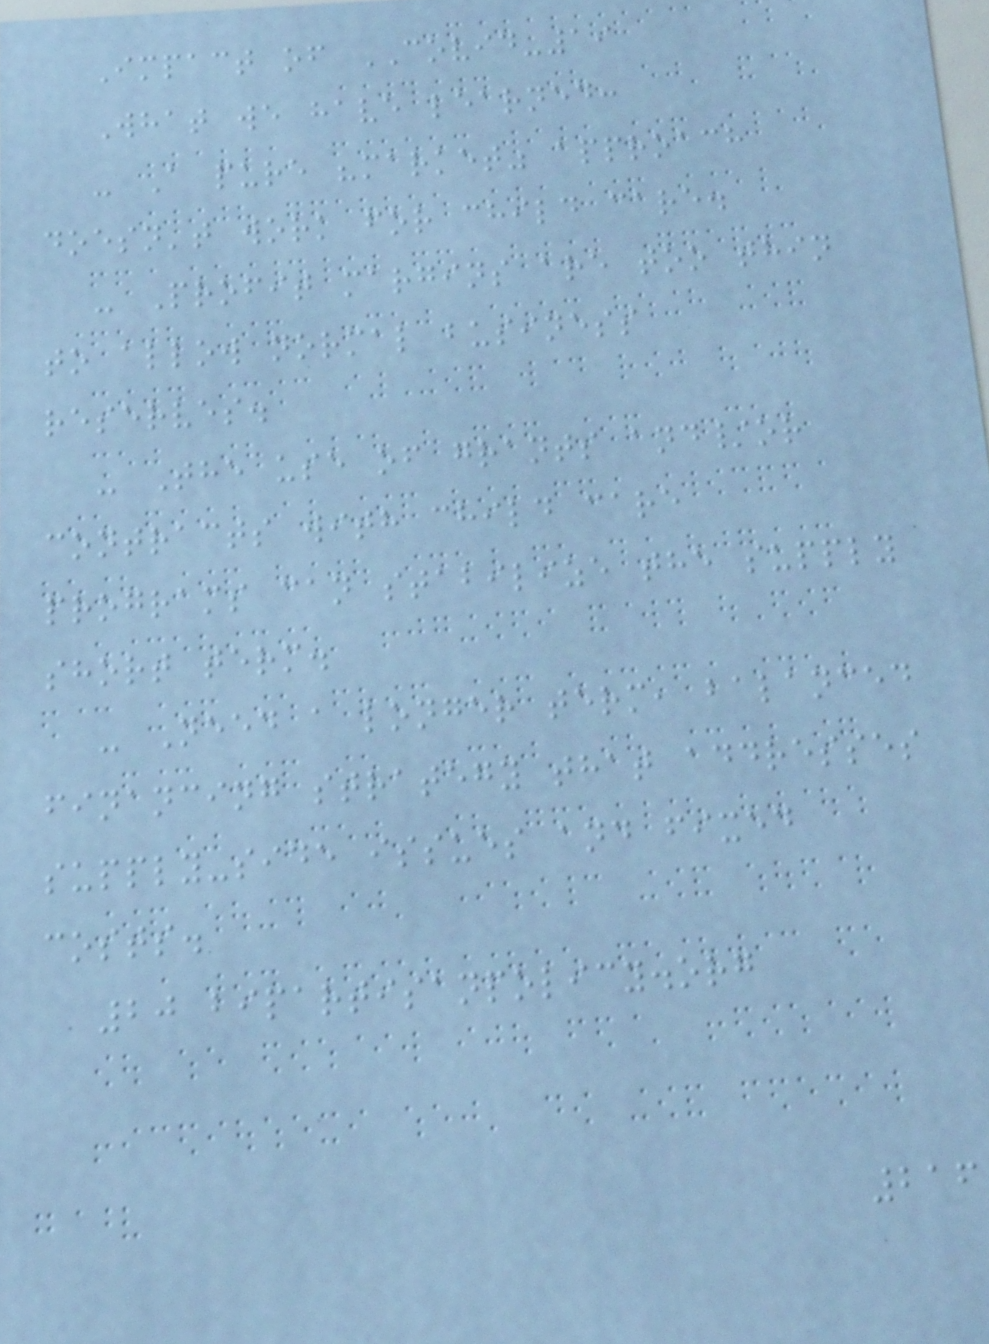Impact of COVID-19
What we have learned:
- A pure "market" approach
doesn't work for child care.
- Profit margins are too thin
to allow normal business
reserves.
- The use of grants and/or
contracts with child care
programs can stabilize the supply
short term.
- Need a longer term, balanced
financing strategy that addresses
supply-side issues and fixed
costs.
20 bipartisanpolicy.org
216
